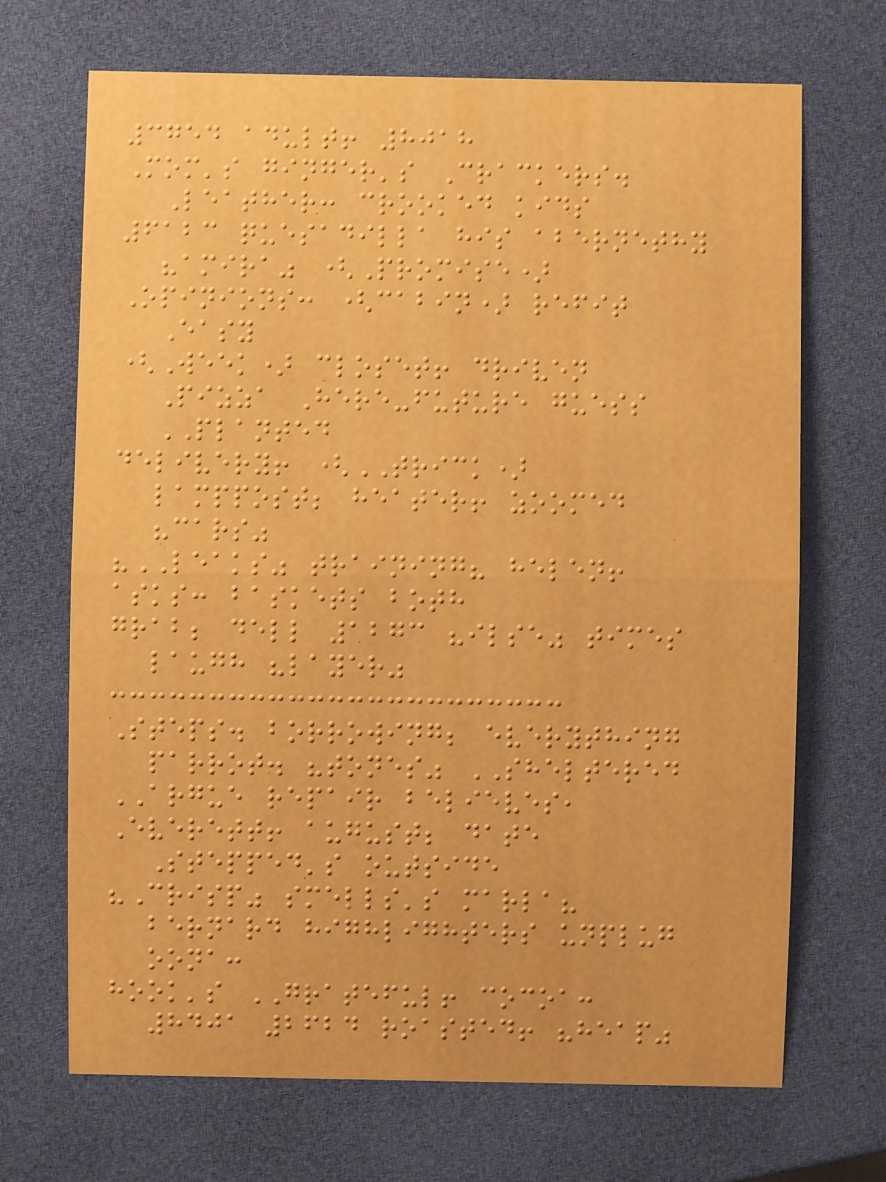3754 adult! 8018
Mom's ginger's Crackers.
Leather: crooked kids
6123 quesadilla his abernethy
"amira" (Promise)
Opinions: (cabin) refit
Easy
(Week) closet! driven
Pizza Here-future guess
PLANTED
delivery! (TRICK)
lamppost; heater! zoomed
"cars"
"LEAKS" training? helen!
asks: baskets both
grab; dell 1273 "ilse" times
laugh "layer"
Steps. borrowing; everything
parrot. "tones" SHELTERED
ARGUE repair believes,
Everett! august; date
Stepped's outside
"Crisp" smells's marla?
bernard highlighters unplug
oona:
hook's GRATEFUL! cocoa:
8401 2624 roasted! "heap"
